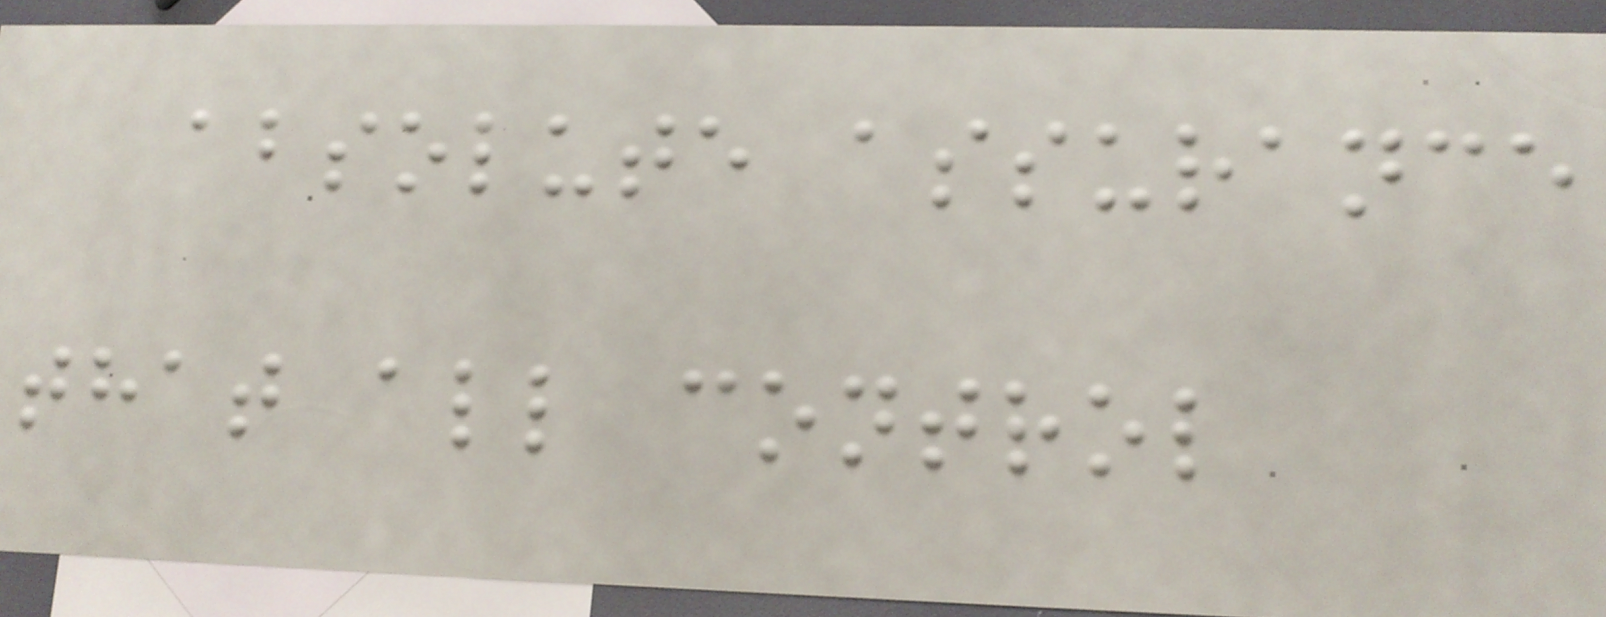absolute assurance
that all control
